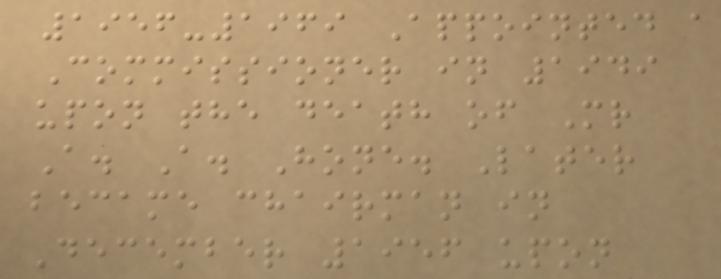1956-1969 Appointed a
Commissioner in 1949
upon the death of Mr
A. A. Hone. Later
became chairman in
December 1956 upon
